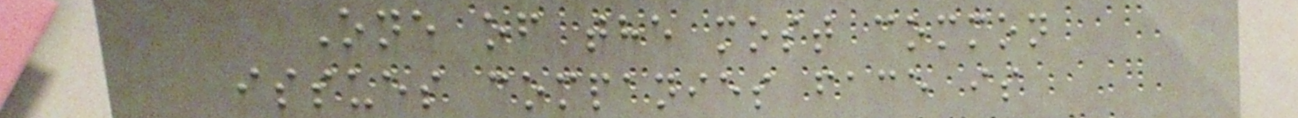One of the most common
issues companies face is
